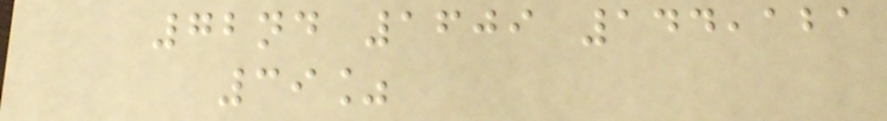72nd 1609 144,121
39%
